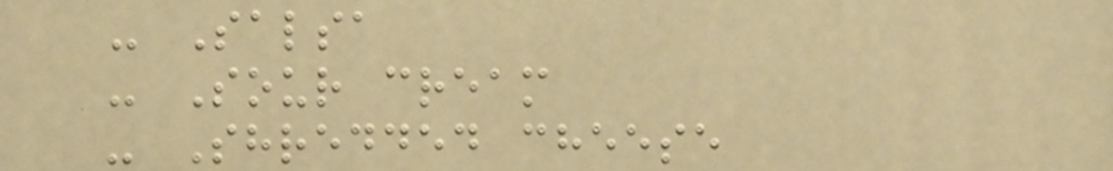- Salsa
- Sour cream
- Shredded cheese
